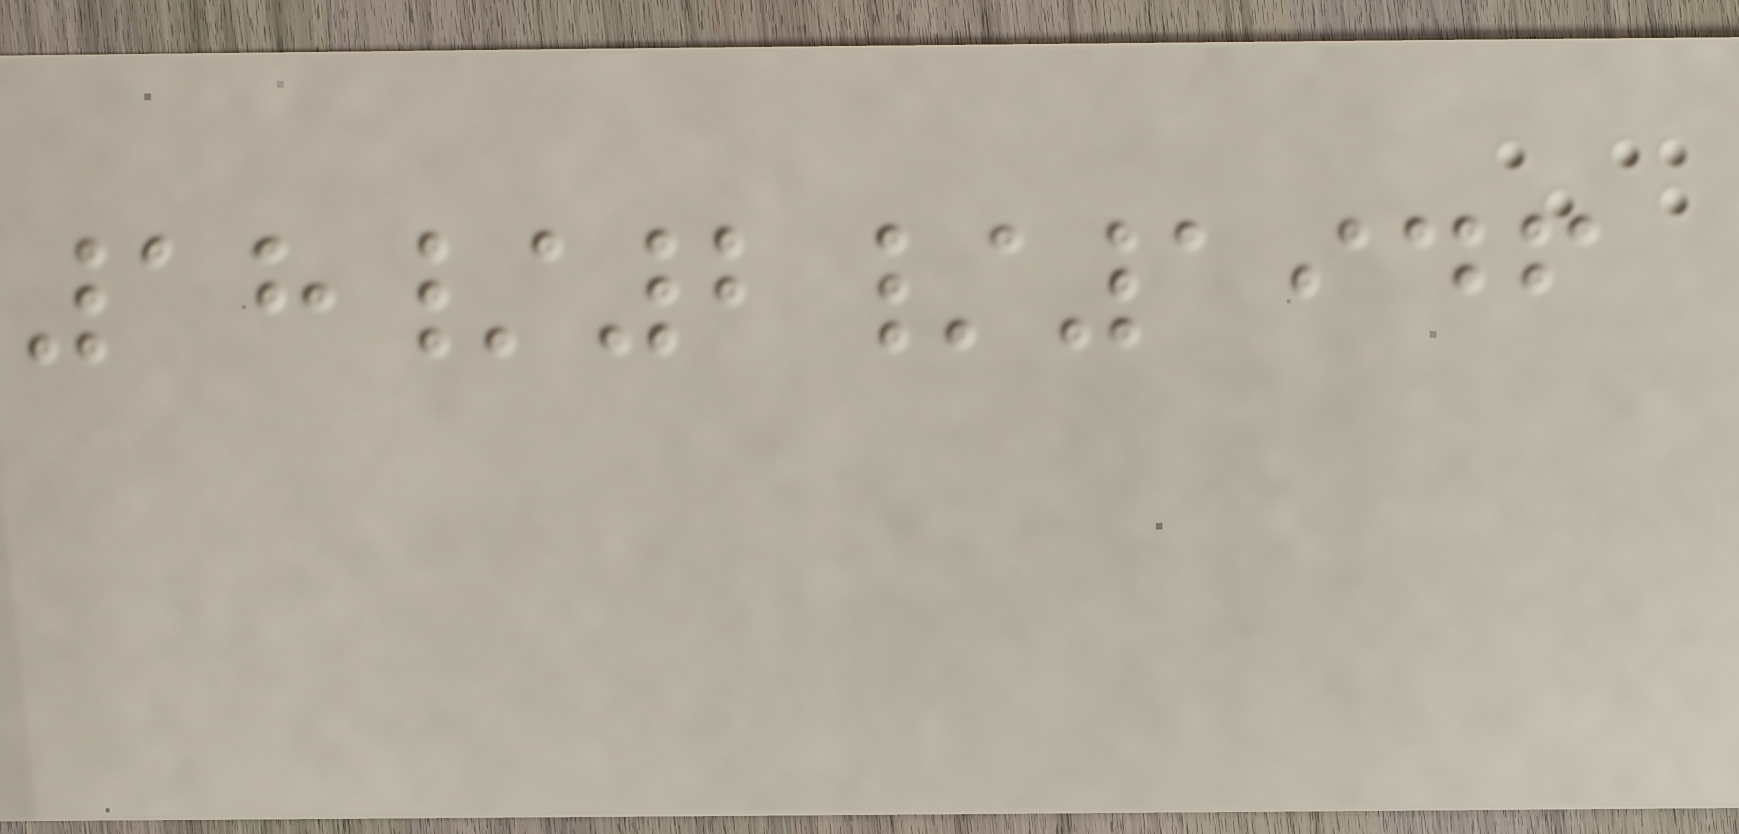18/2/1946
